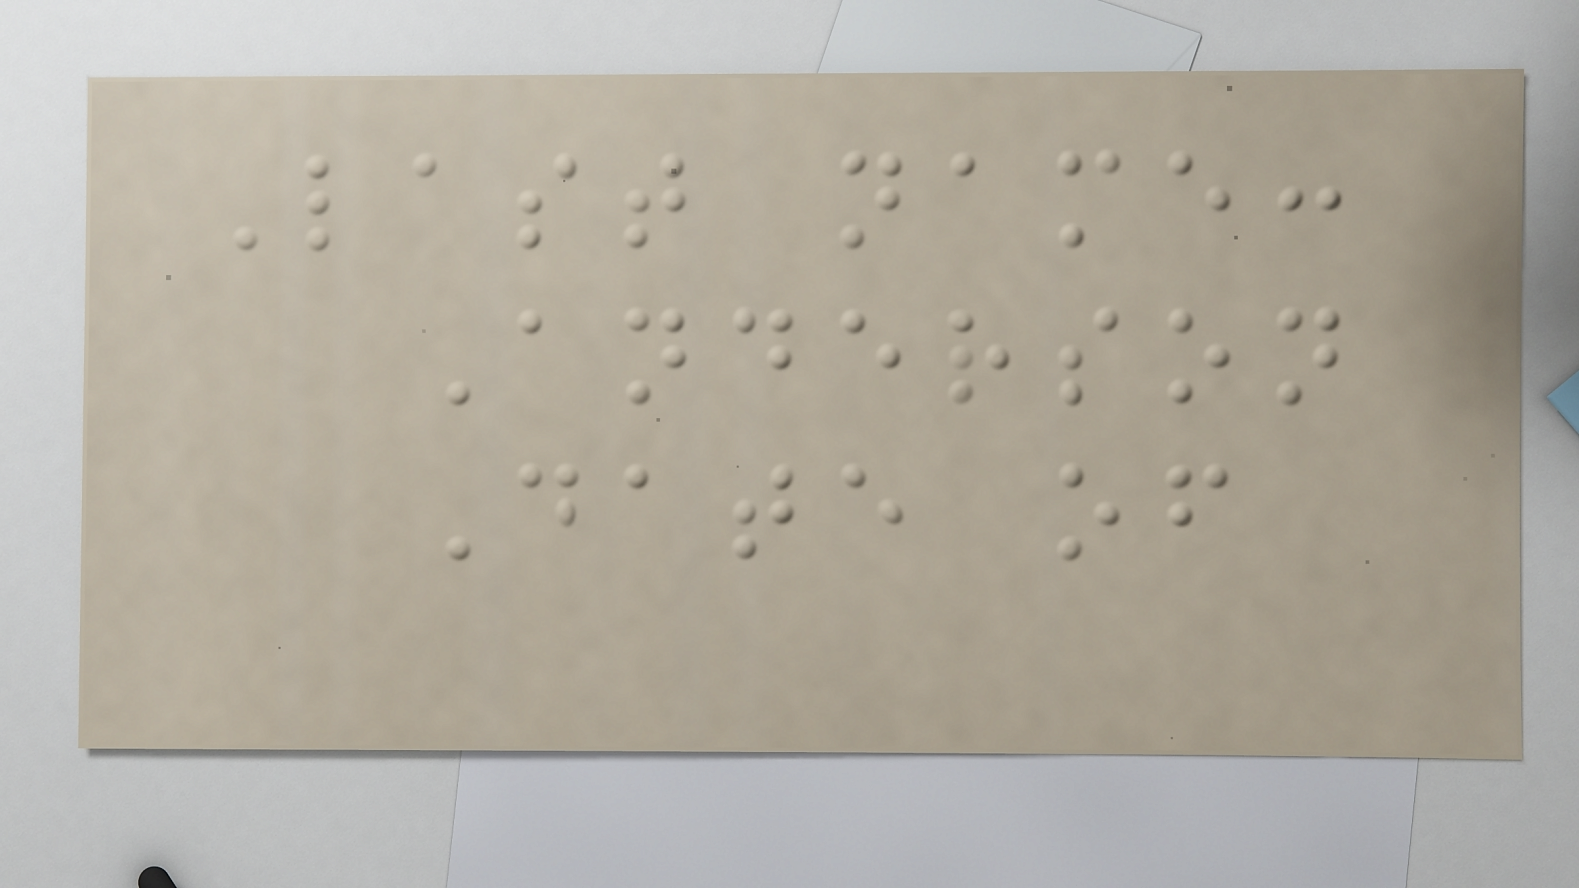Last name:
Anderson
Date of
